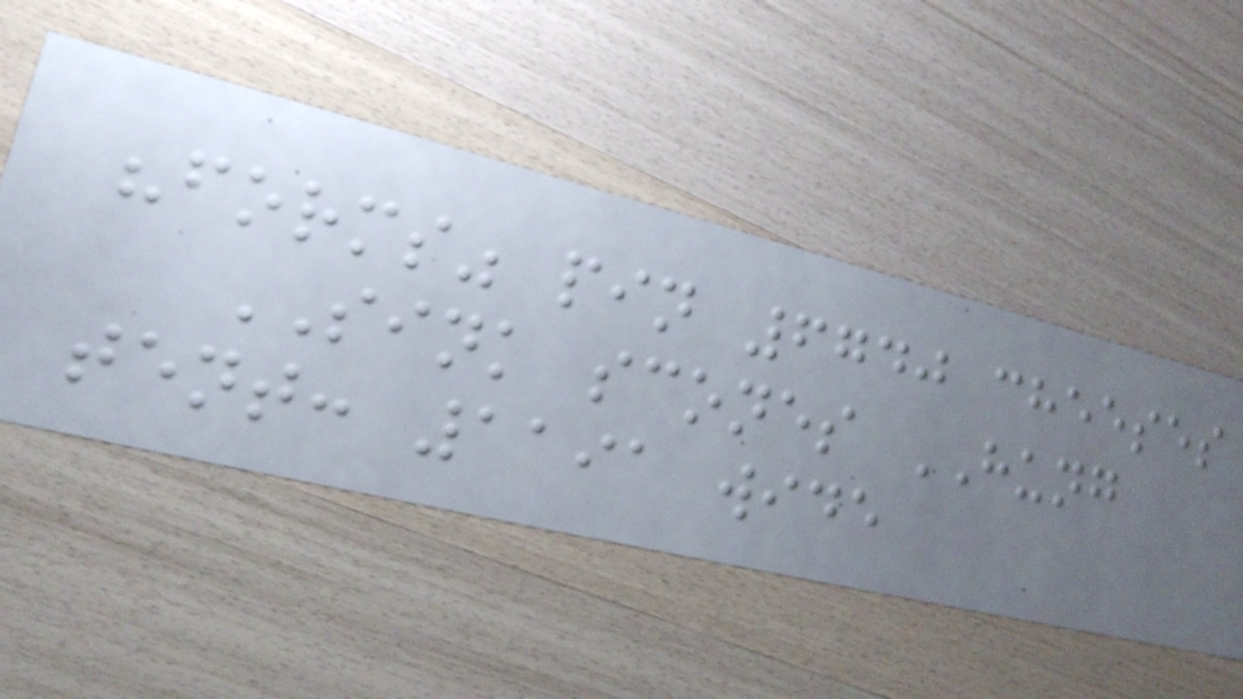"forms" pin 6740 cheeses
SINK scones HUNG
tent: 1191 wide
